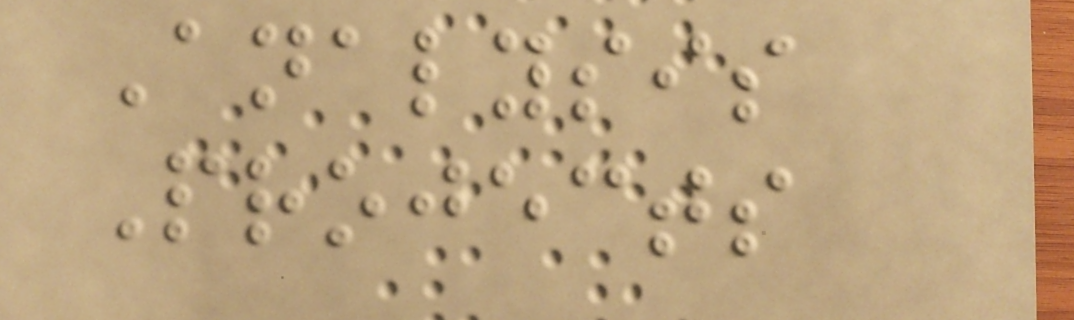Analysis
Projects
